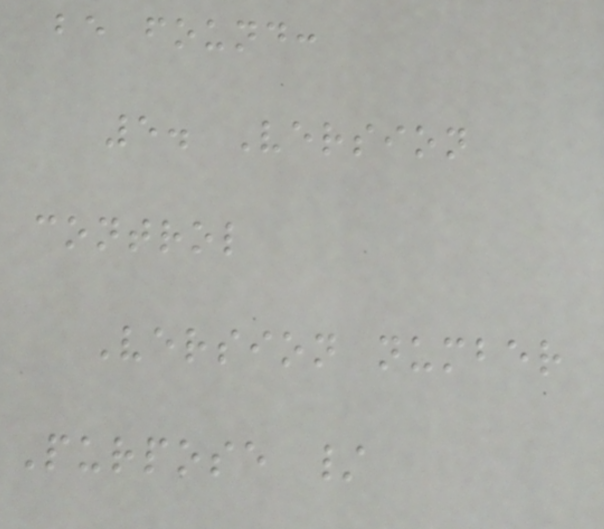be found:
5. Version
control
Version number
Purpose /
